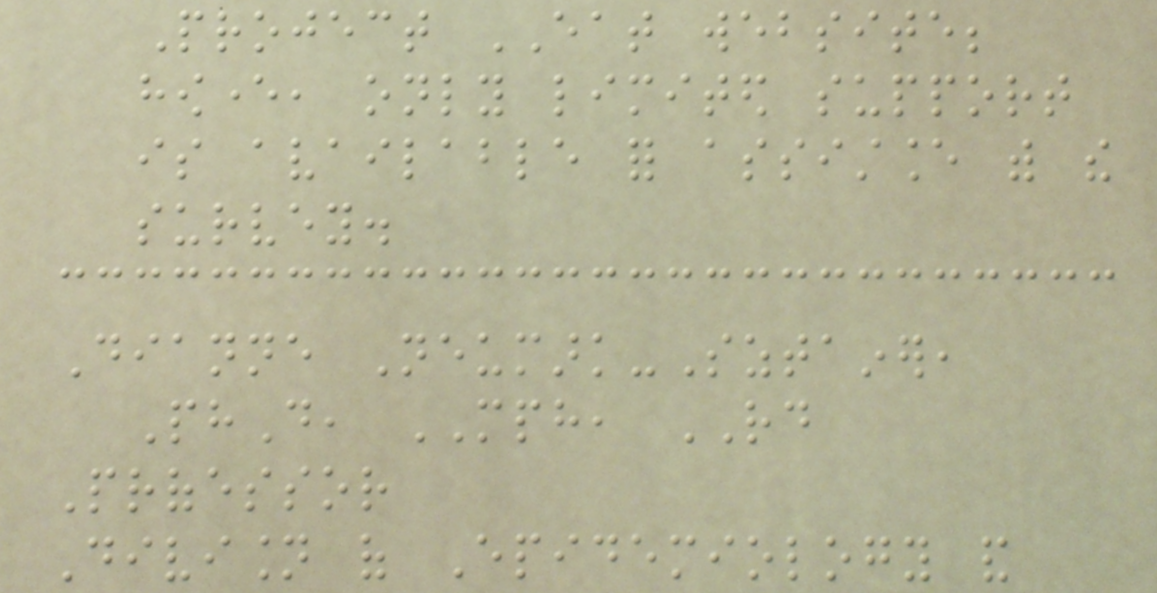Project EAT website;
however, only limited support
is available for assistance with the
survey.
Dianne Neumark-Sztainer,
PhD, MPH, RD
Professor
Division of Epidemiology and
